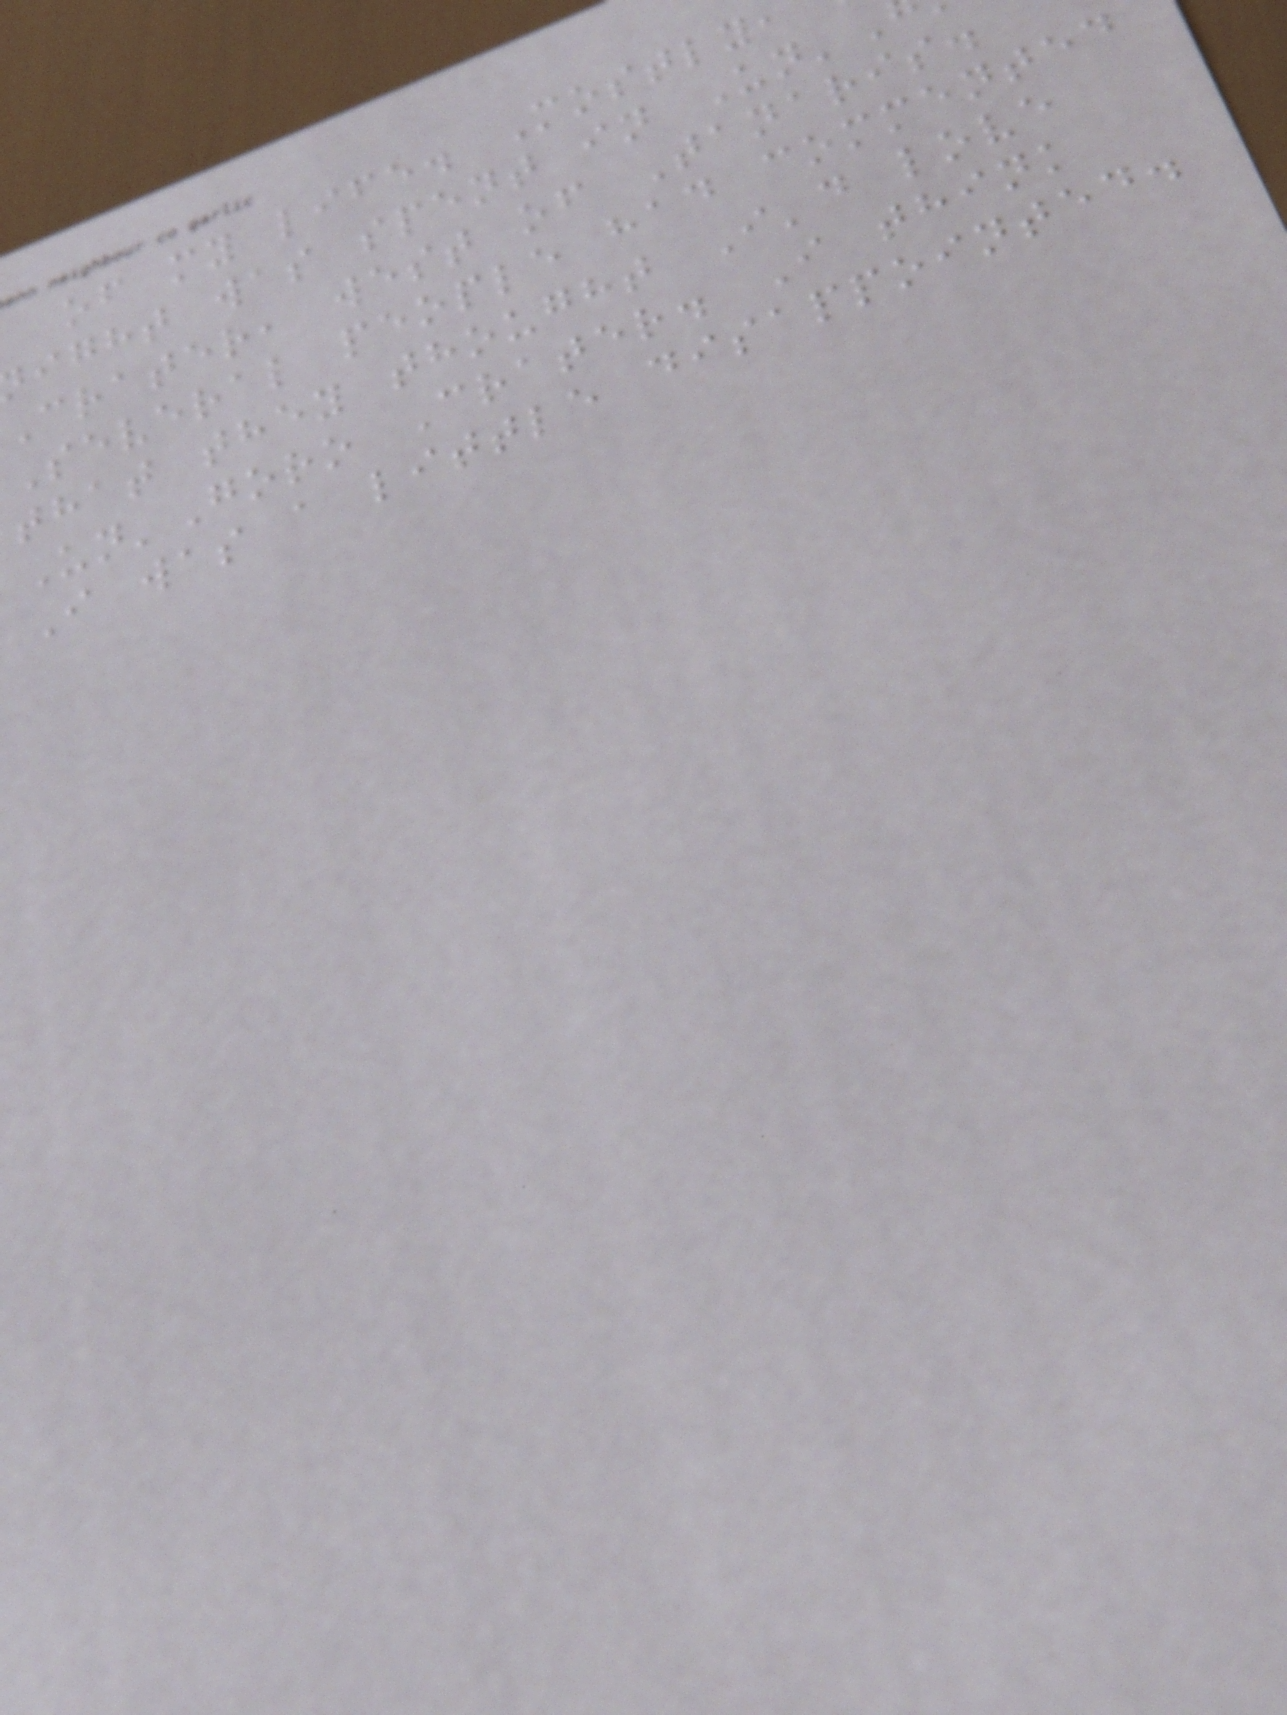of my life. Mostly
ight was spent in Un'
Crater, west of Tanaris.
Several people had commented
that they thought I'd love
Un'Goro Crater. I think
I was a little disappointed.
